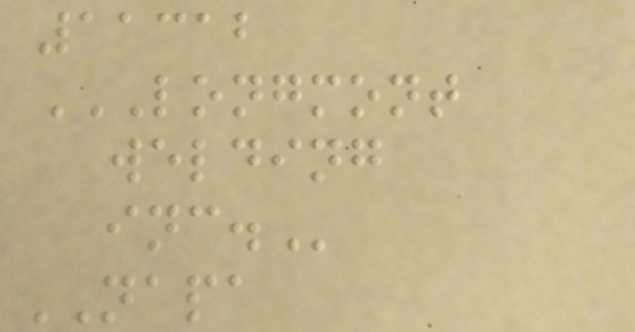11312
LONGMONT
WELDING
INC.
NAPA
